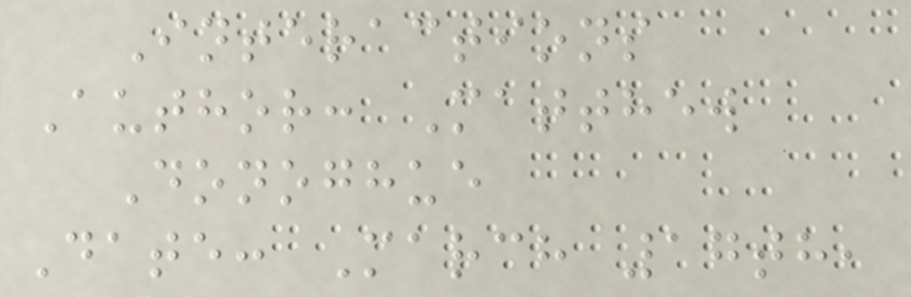Interactions
Author: Matthew
Donoghue
Date: March 17th,
